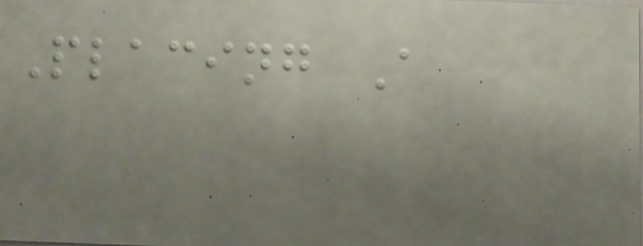Placing A
